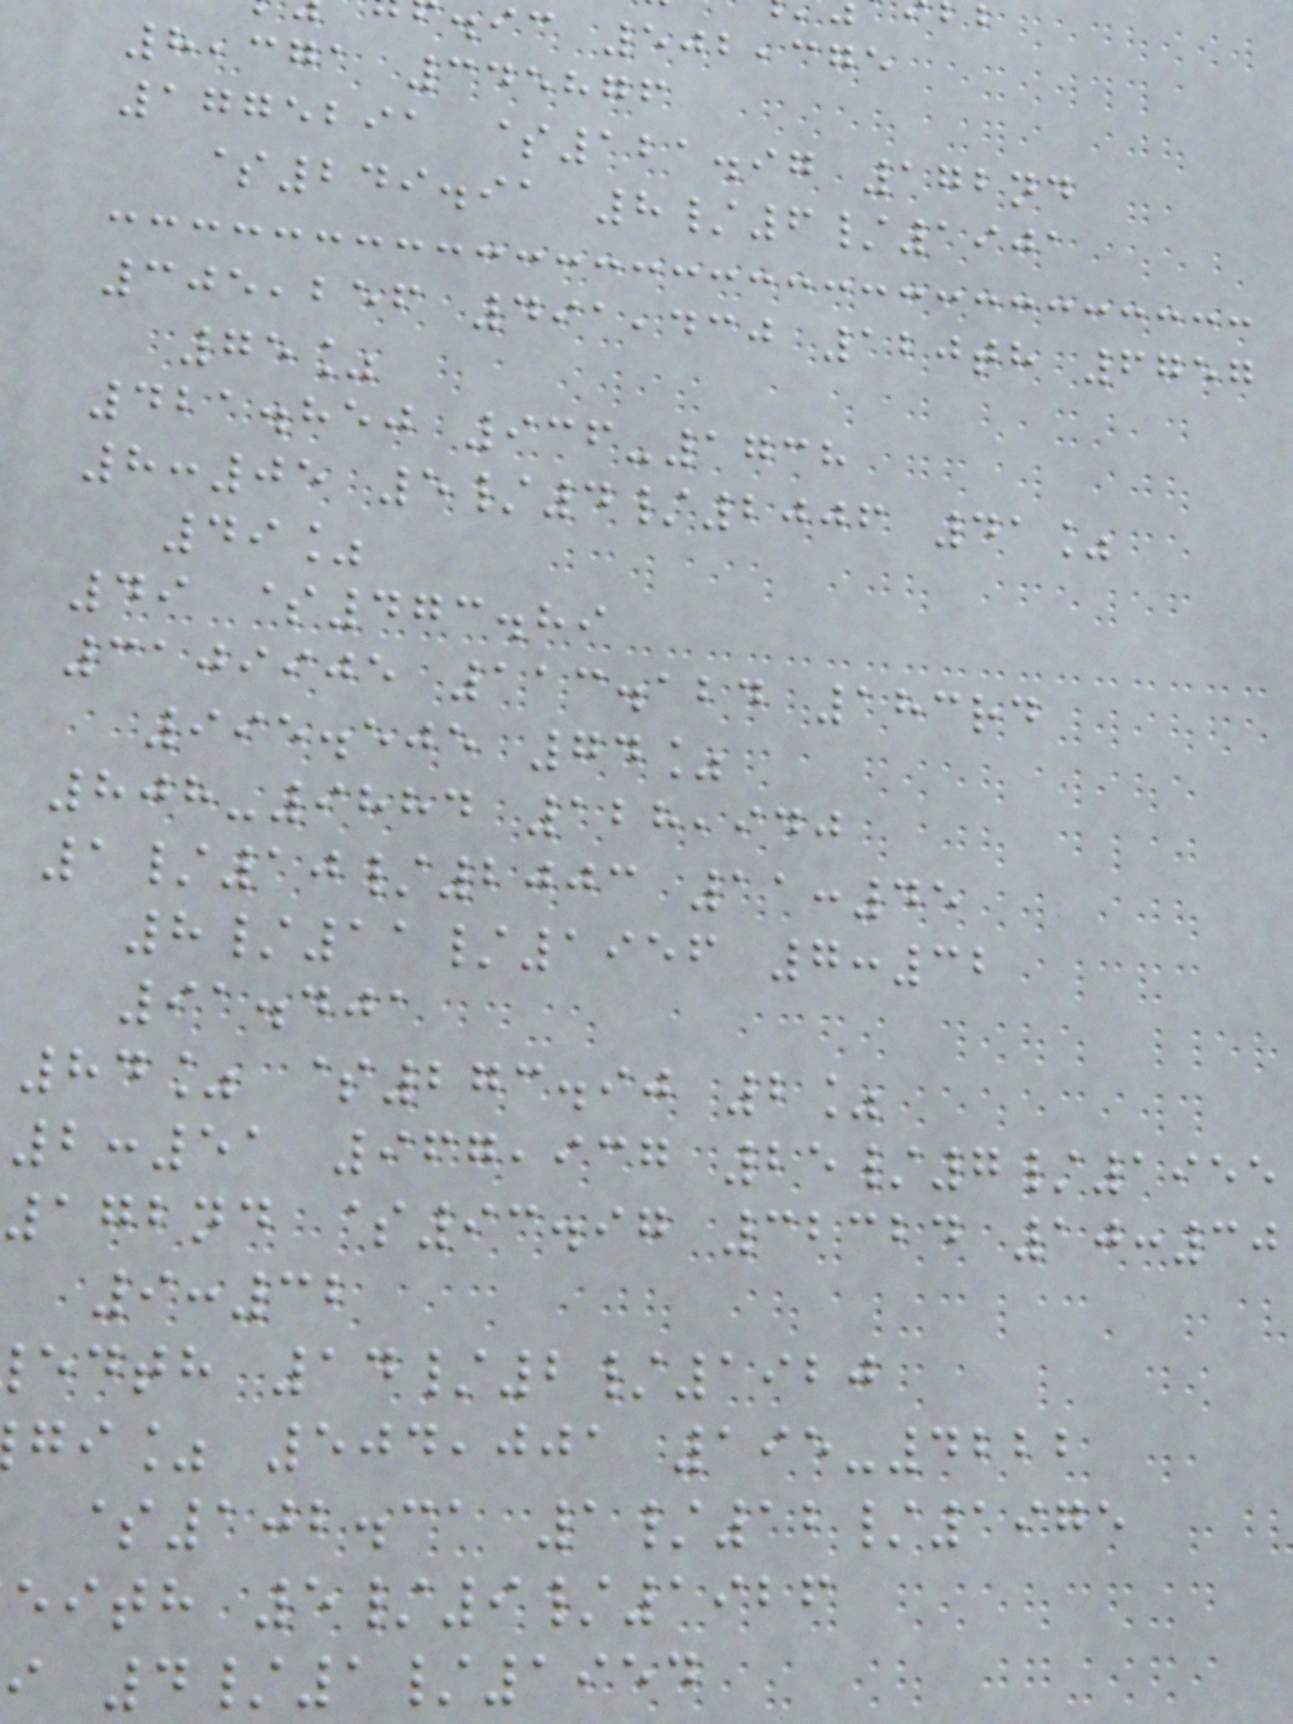ic 502,375
8,371 345876
1775291 $121.97 172nd
$249.91 8/6/1901
305,256 491,430 120th 6757
75%
421.850 936-1738
8:05 5/4/2006 41%
49%
49 $473.89
3109905 113.124 183rd
995.505 74%
808-9884 128,940
1/10/2003 11:45
8/11/1956 7:32
91.401
84% $273.90 2%
2:51 967,937 25/7/1955
172nd $93.97 32324 10:30
9:32
edth 14/2/1920
gi% 504,001 195-4222
$102.31 1/12/1975
eith 5/9/1926
i 4/1/1954
